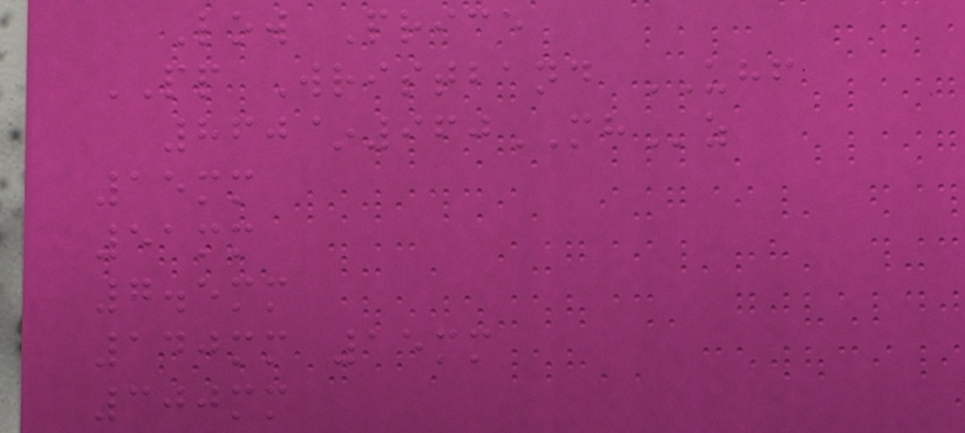Low Price
PP Wristband UHF
860~960MHz
15mm
51mm
7.5mm
140mm 15mm
300mm
